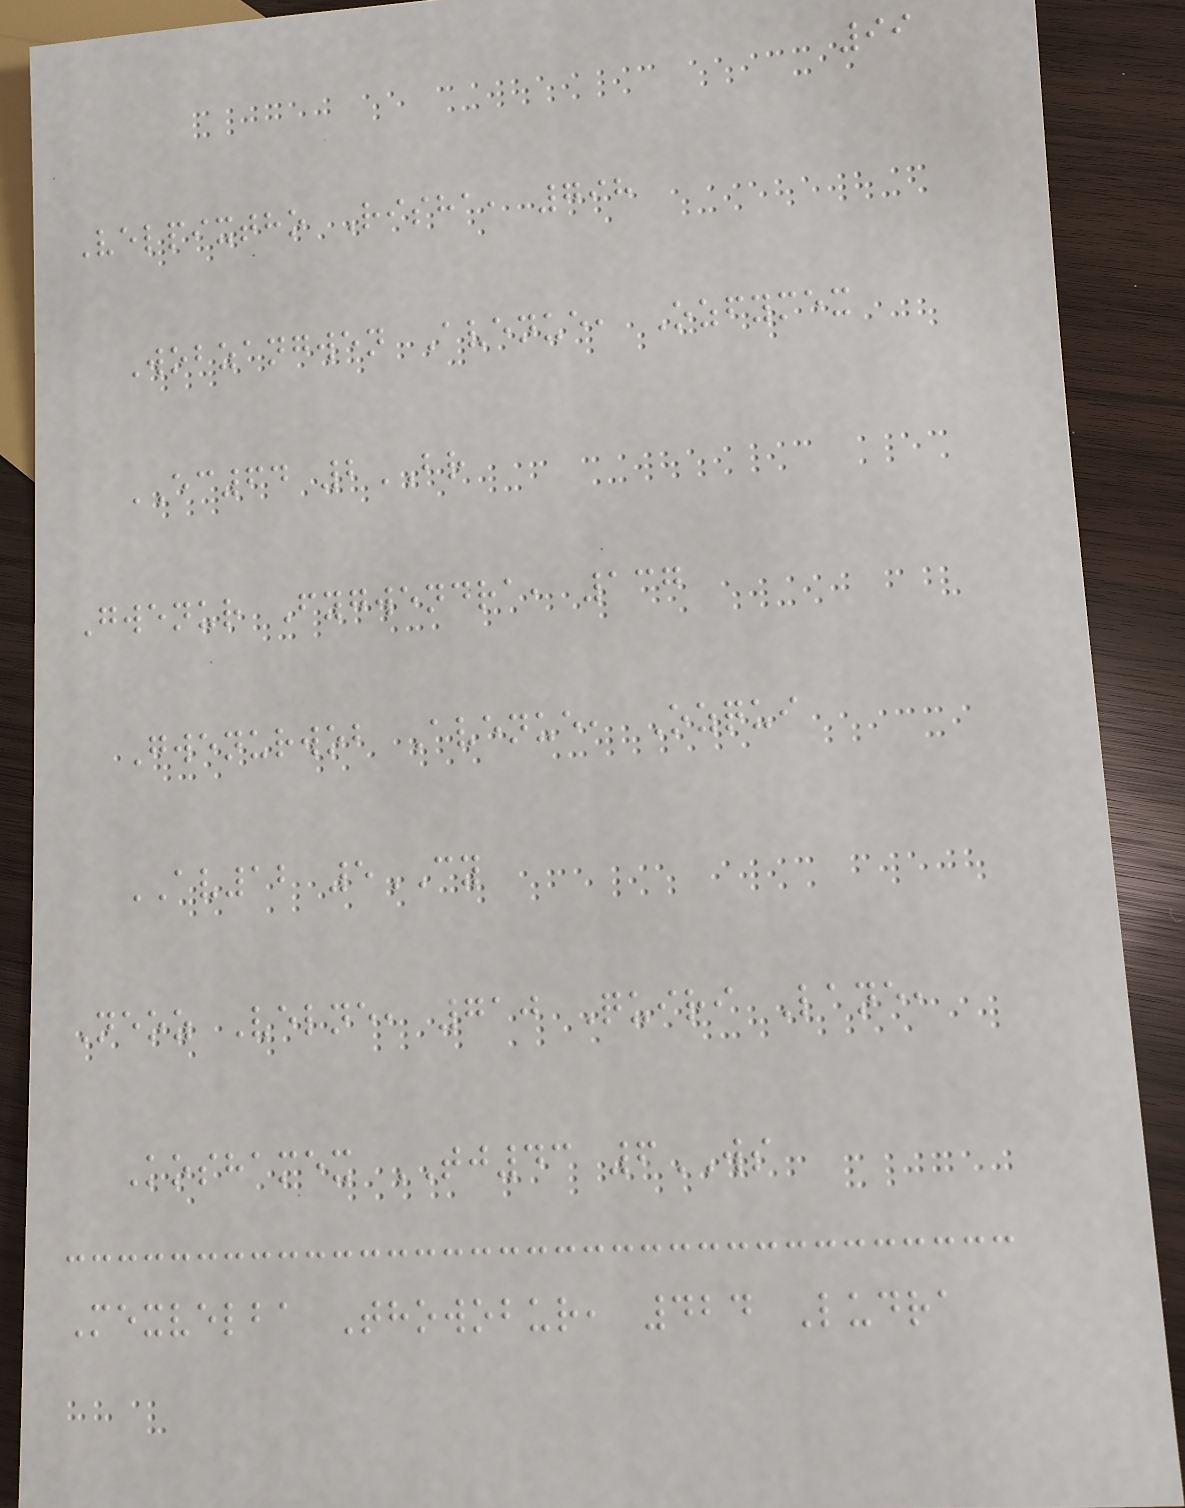99
Velpixtho Risha, 798
Wobzangwen Avenue, Ozfymex
EC64 2BR
Gwenur Fygwendra, 137
Gwenurwob Avenue, Ozqui
AV12 5CY
Neoz Velne, 710 Quiri Lane,
Koshamex TJ43 6WS
Mexvelba Thowobur, 424 Ludra
